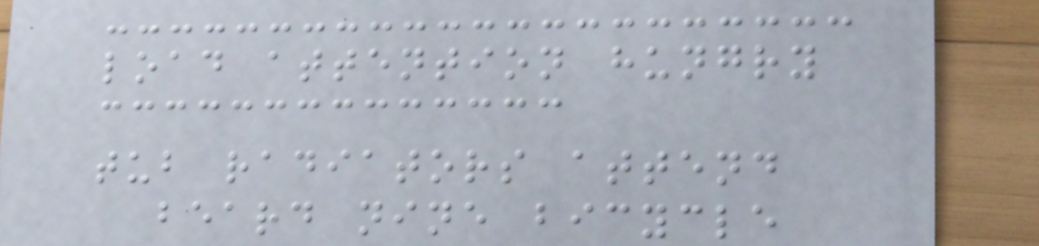load attention hungry
tub radiators attend
beard nine bicycle
